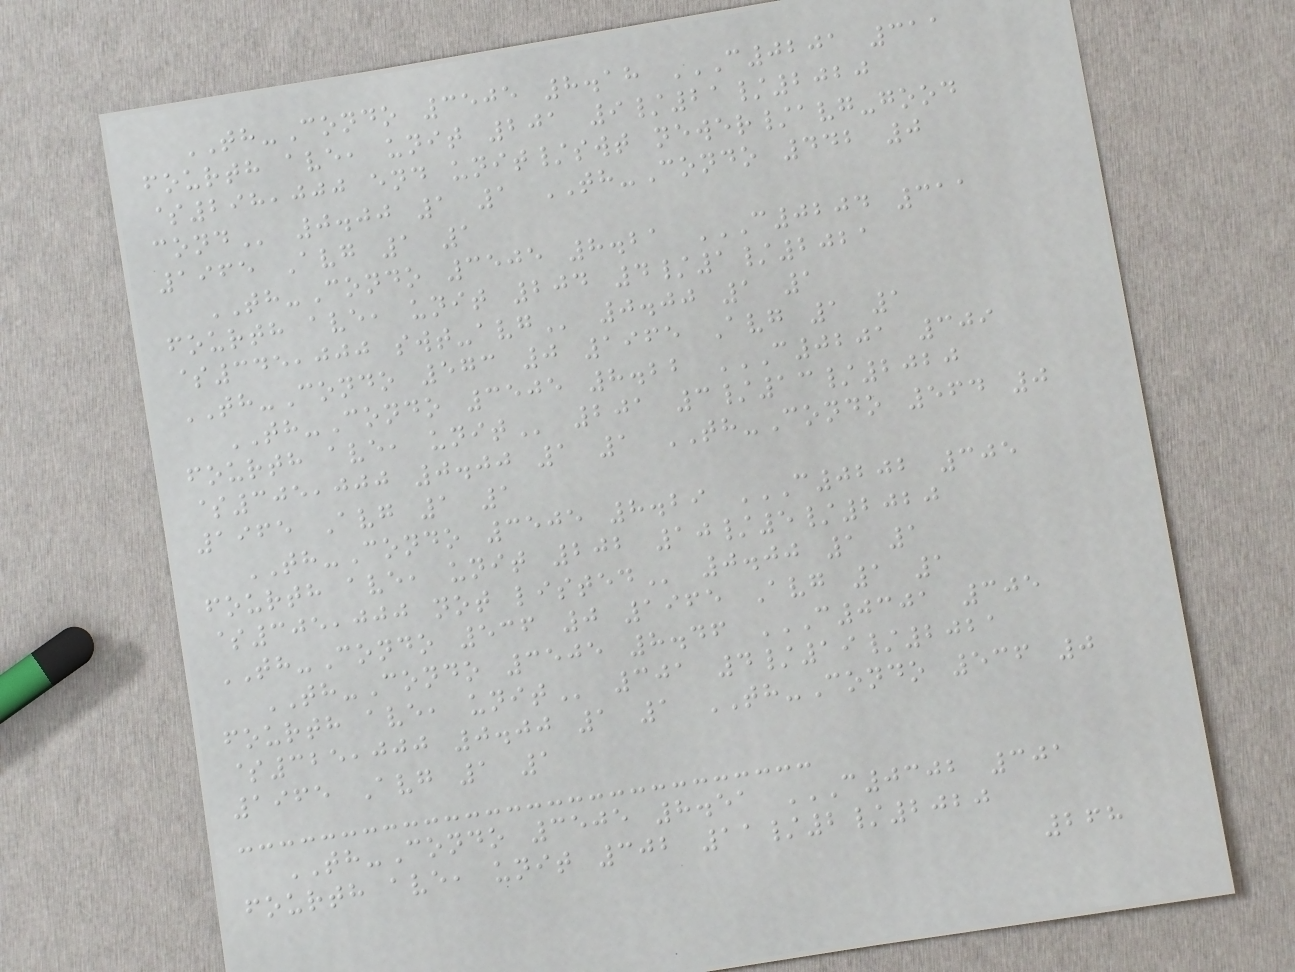TH-Condo 3505 8.18 C0201 311
FOURTH AVE, UNIT 201 9/21/2020
$298,000 END UNIT/SWT NEWER/AVG-GOOD
COND 0.00 1 1 TH-Condo 442 0
1965 Avg 1 1
TH-Condo 3505 8.21 C0204 311
FOURTH AVE, UNIT 204 4/1/2021
$345,000 SWT-AVG 0.00 1 1
TH-Condo 573 0 1965 Avg 1 1
TH-Condo 3505 8.22 C0201 309
FOURTH AVE, UNIT 201 3/13/2020
$305,000 0.00 1 1 TH-Condo 564 0
1965 Avg 1 1
TH-Condo 3505 8.29 C0202 305
FOURTH AVE, UNIT 202 10/5/2020
$305,000 NOT LISTED 0.00 1 1
TH-Condo 536 0 1965 Avg 1 1
TH-Condo 3505 8.46 C0301 305
FOURTH AVE, UNIT 301 4/19/2021
$325,000 0.00 1 1 TH-Condo 536 0
1965 Avg 1 1
TH-Condo 3505 8.51 C0302 301
FOURTH AVE, UNIT 302 11/2/2020
268
